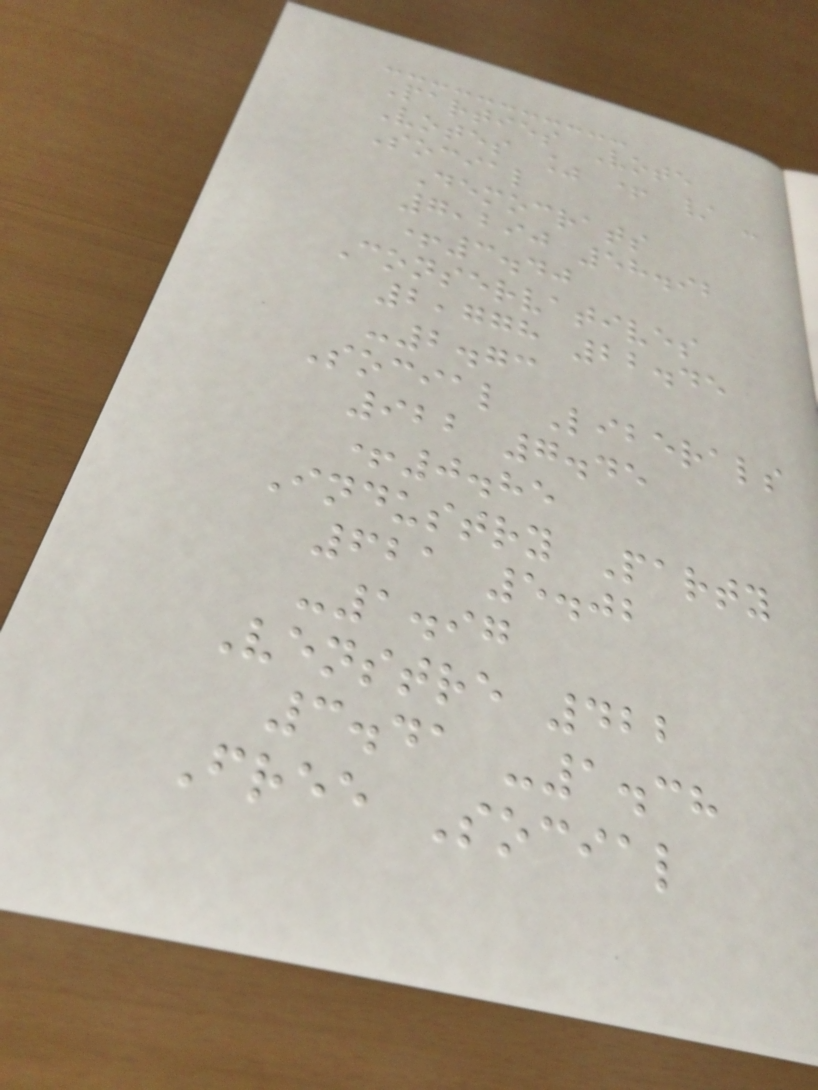Parties Vote
Votes % + / -
Social
Democrats
7,290 58.92
+3.40
Conservatives
2,778 22.45
-2.73
Social Liberals
922 7.45
+0.85
Industry Party
621 5.02
-1.97
Venstre 422
3.41 -1.38
Free Social
